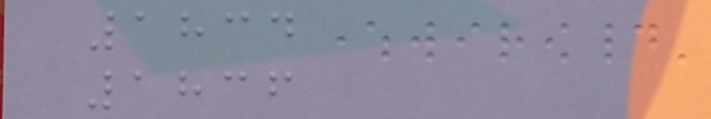1834
1836
